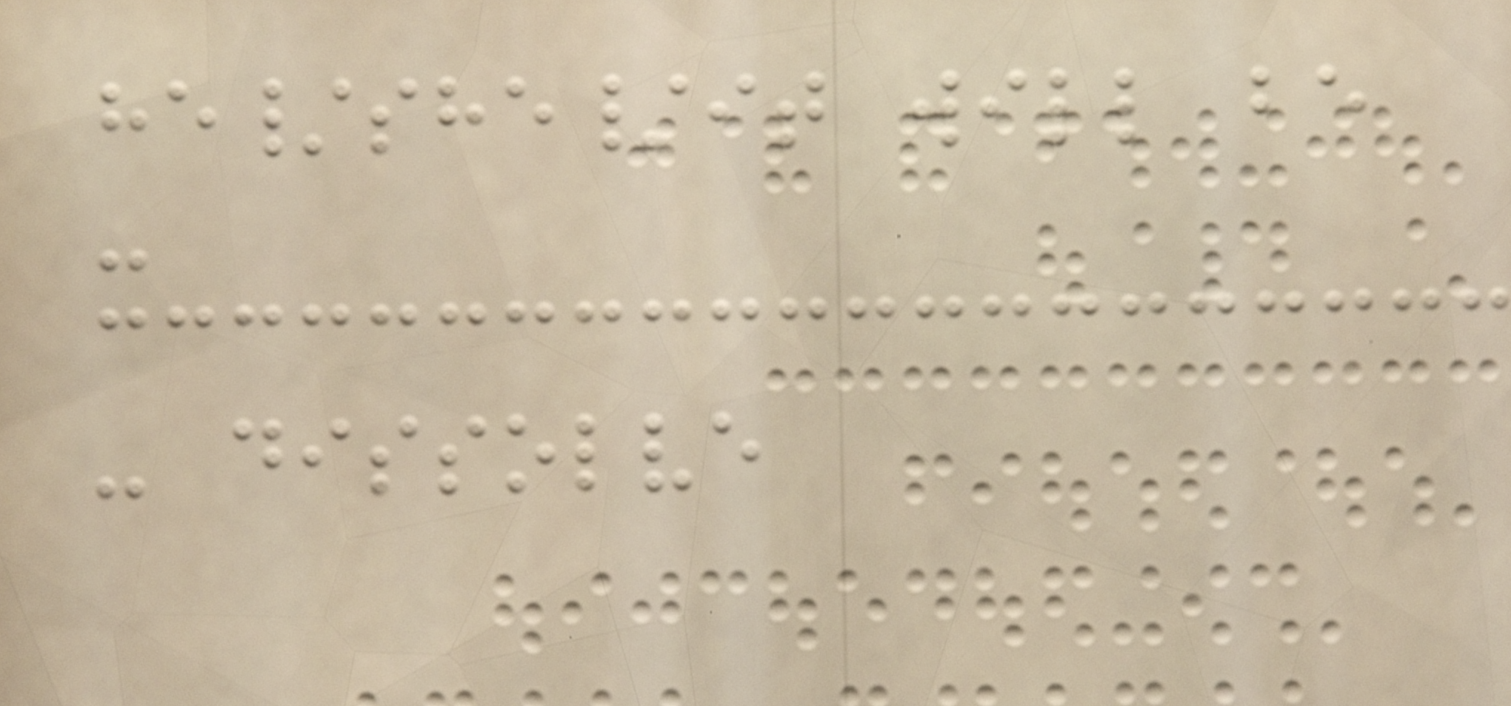he/she/it will be
-
- dissolve
